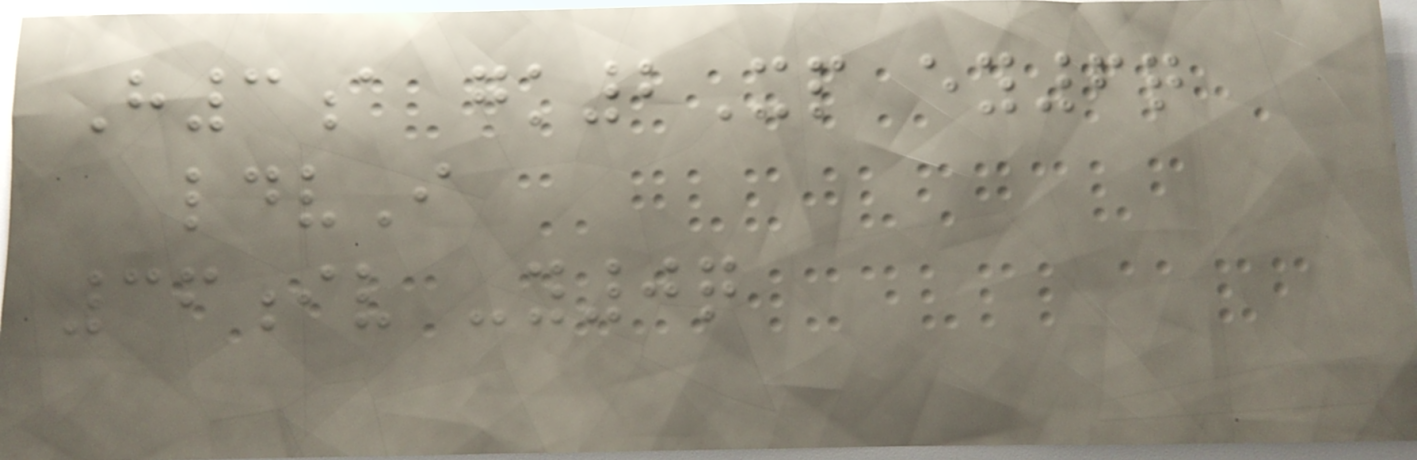H3a gk2Xp ey6q
ldvI
36iv -y0q
